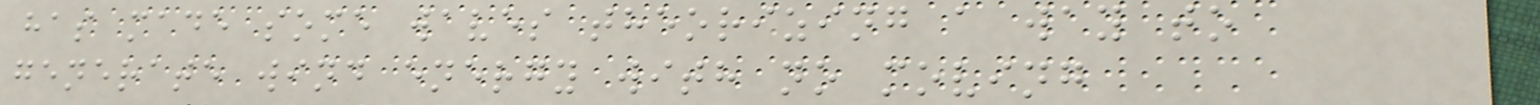has made some waves theorizing a way to
generate wind energy with no moving
